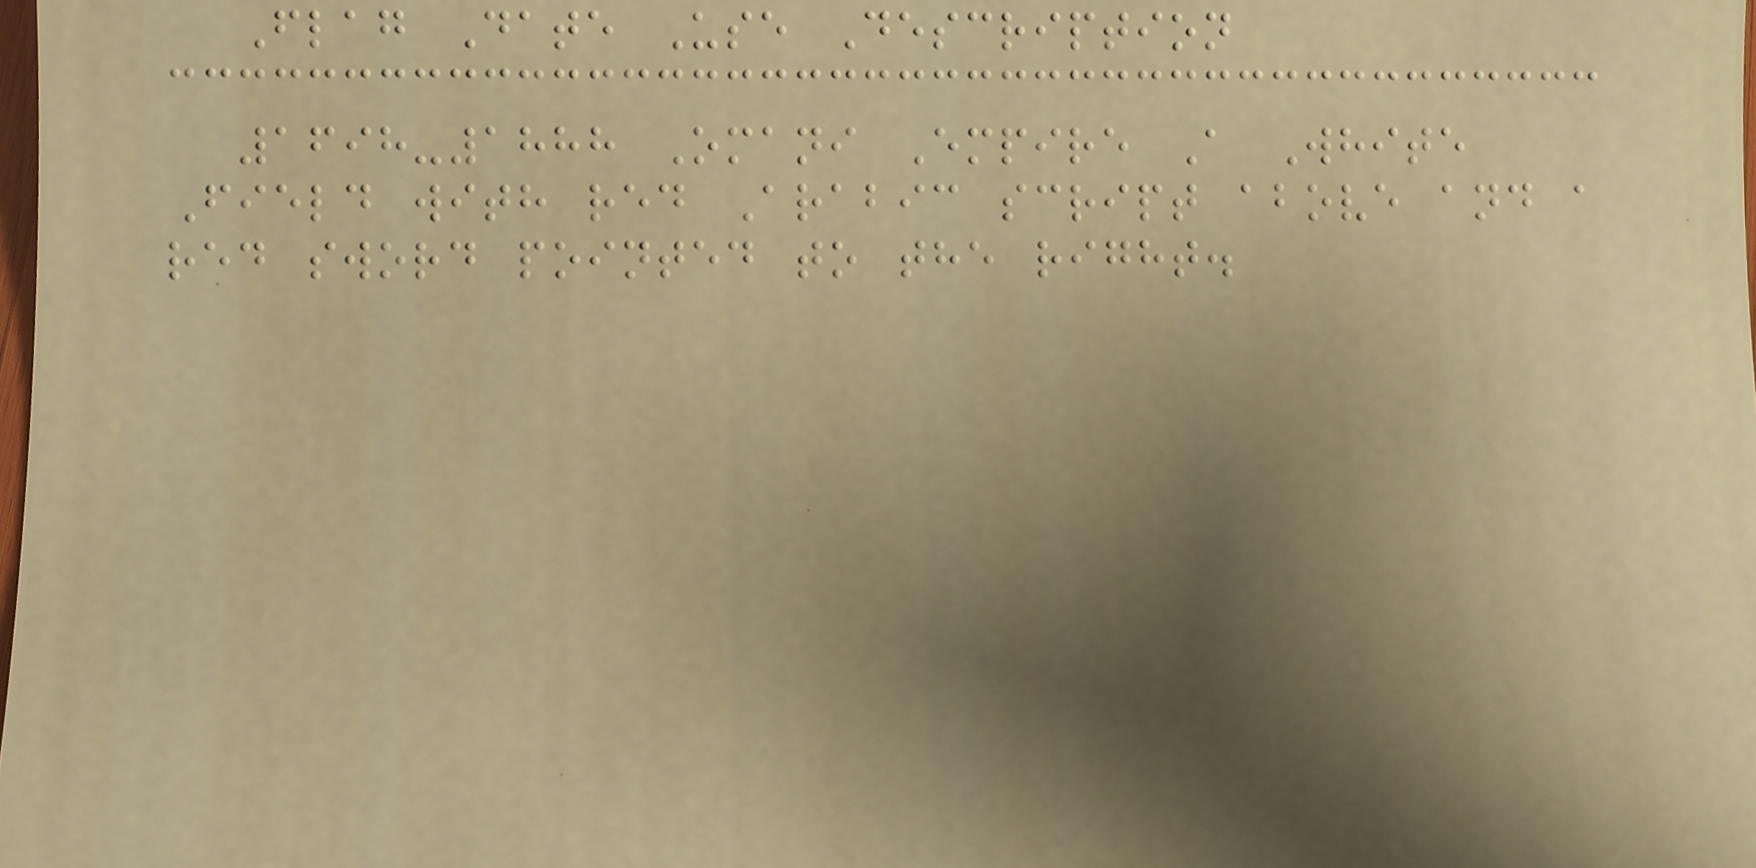Flag Date Use Description
1698-1888 Omani Empire A White
Field with red Arabic script above and a
red sword pointed to the right.
